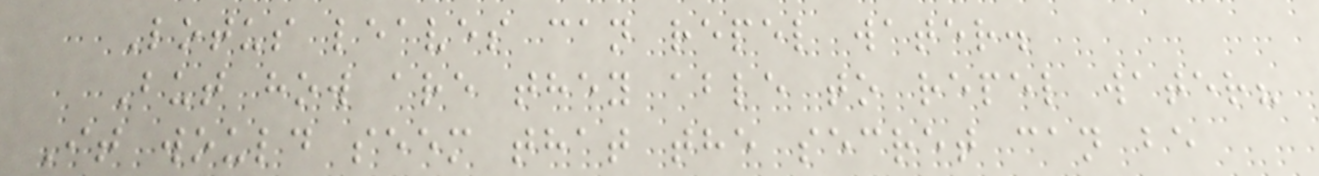Lotus leaves can repel water.
But how are they able to repel water?
It would seem that the secret can be
